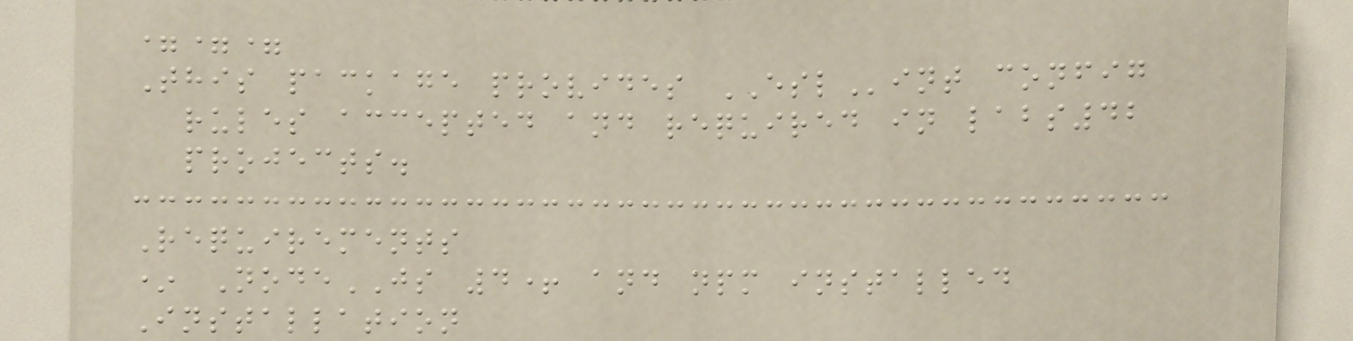===
This package provides ESLint config
rules accepted and required in labs42
projects.
Requirements
* NodeJS 4+ and npm installed
Installation
